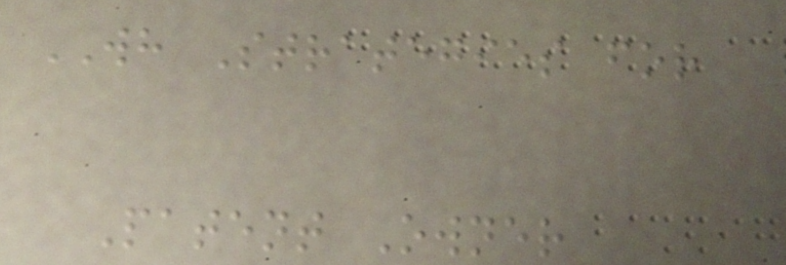WH Strategies for
Patent Owner
